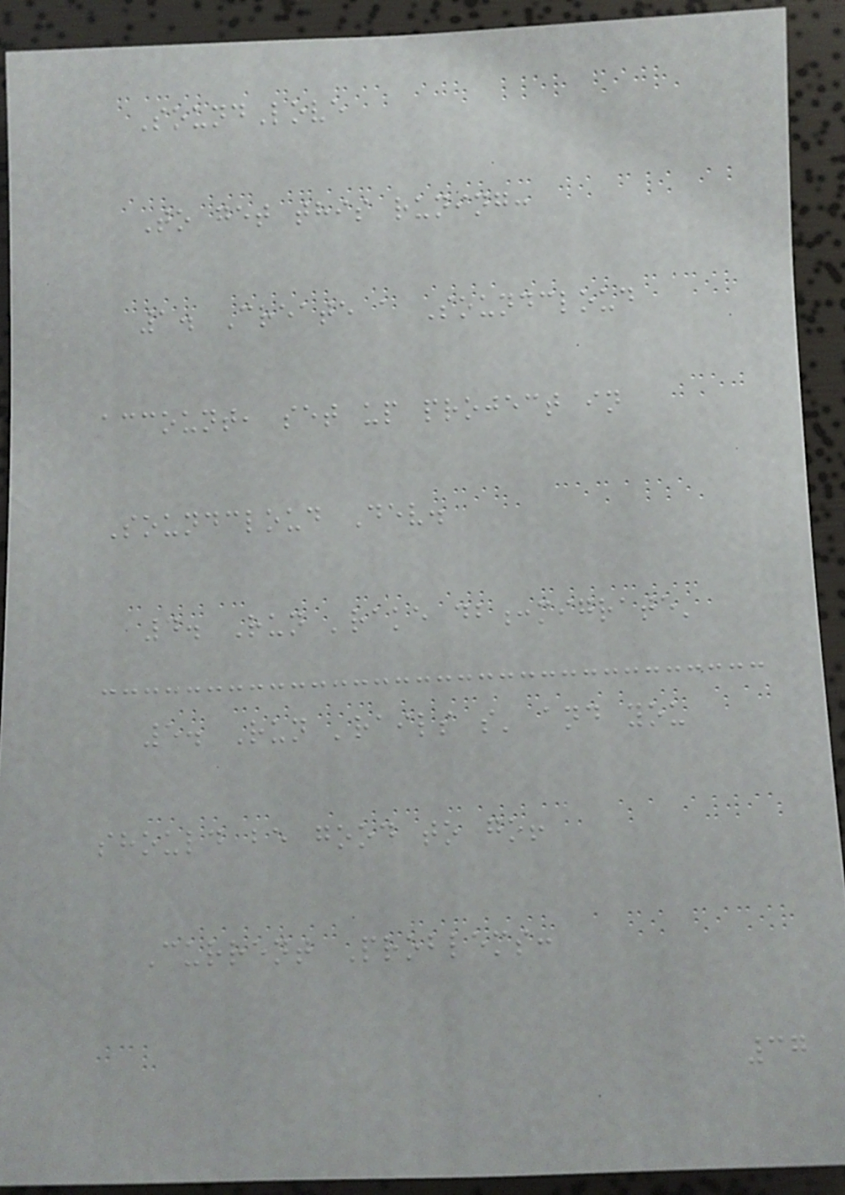SoundLove
To get this runing:
1. Create a Soundcloud
account, set up project in
Soundcloud Dev.
4. Run 'rake db:migrate'
5. Run 'rails s' and you
should be good to go!
Current Problems:
37
